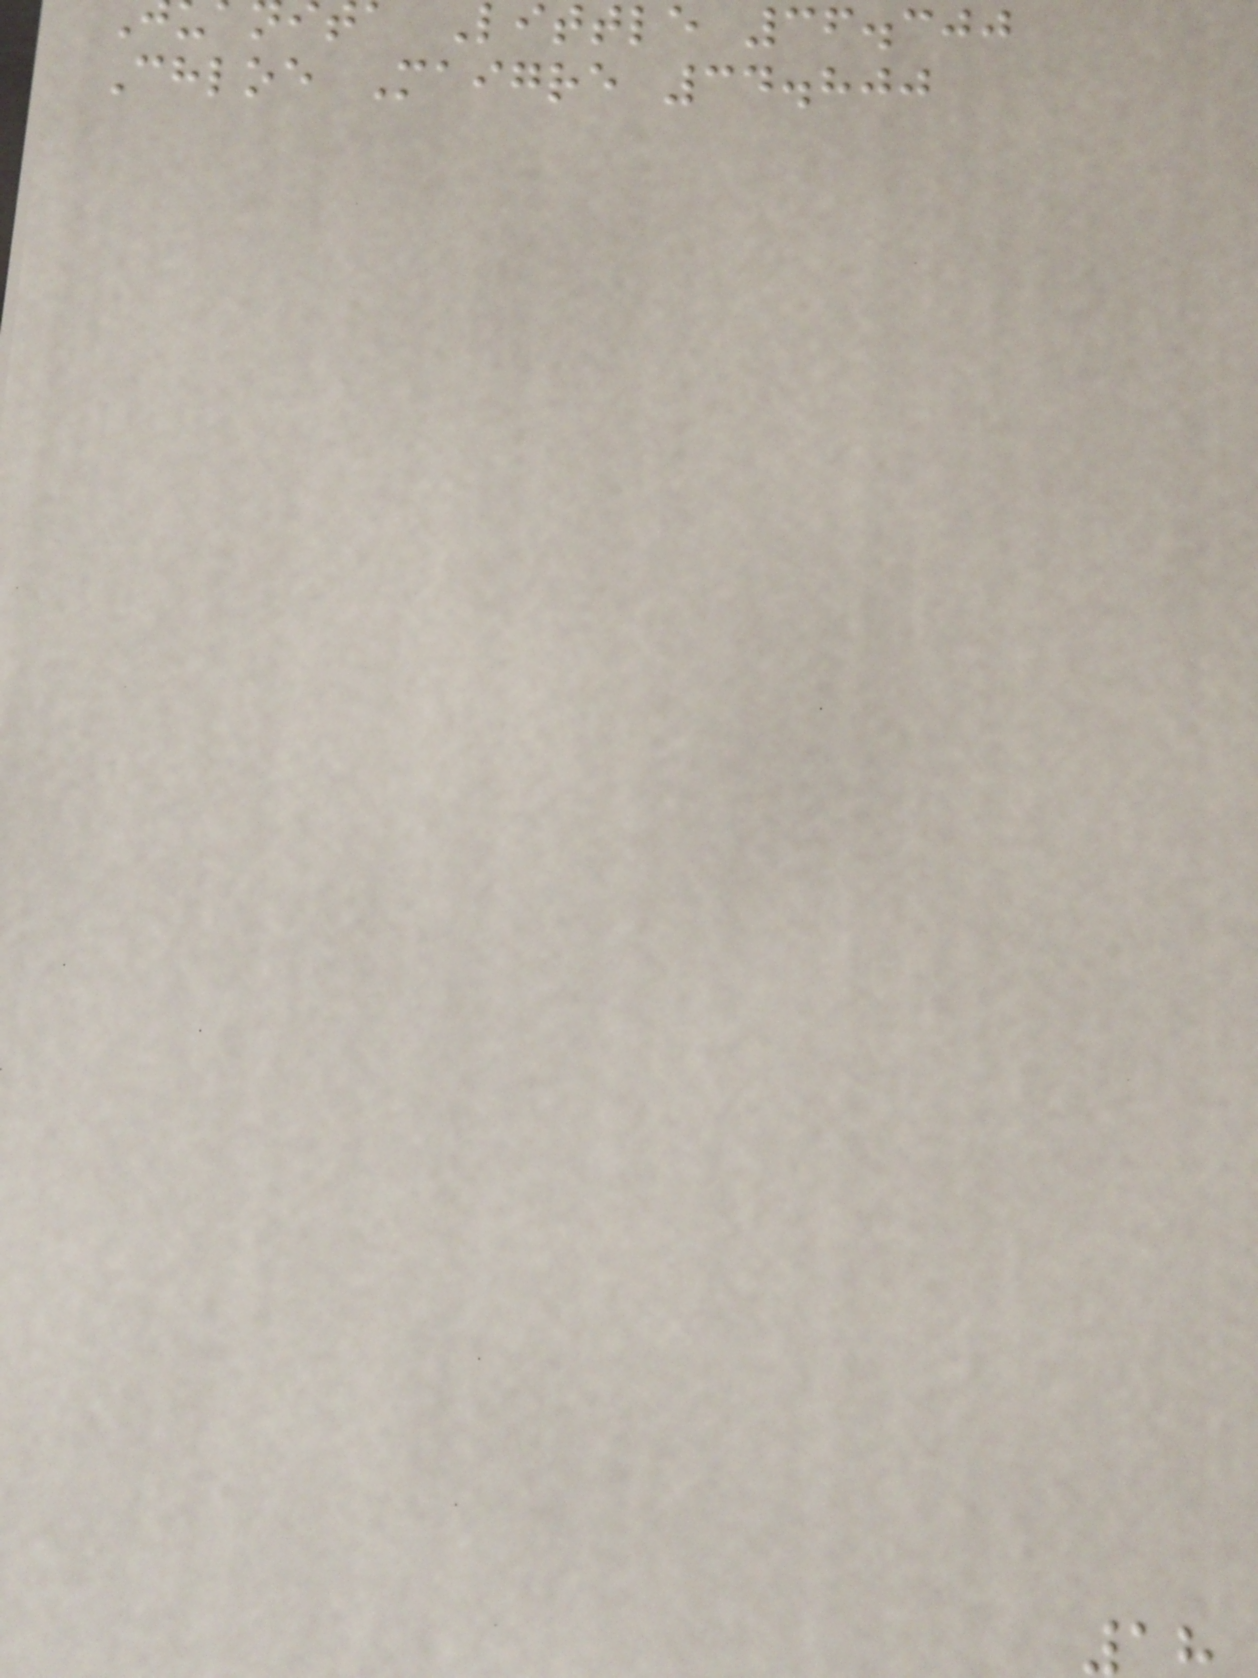Little 36.300
Chloe Maigre 34.800
